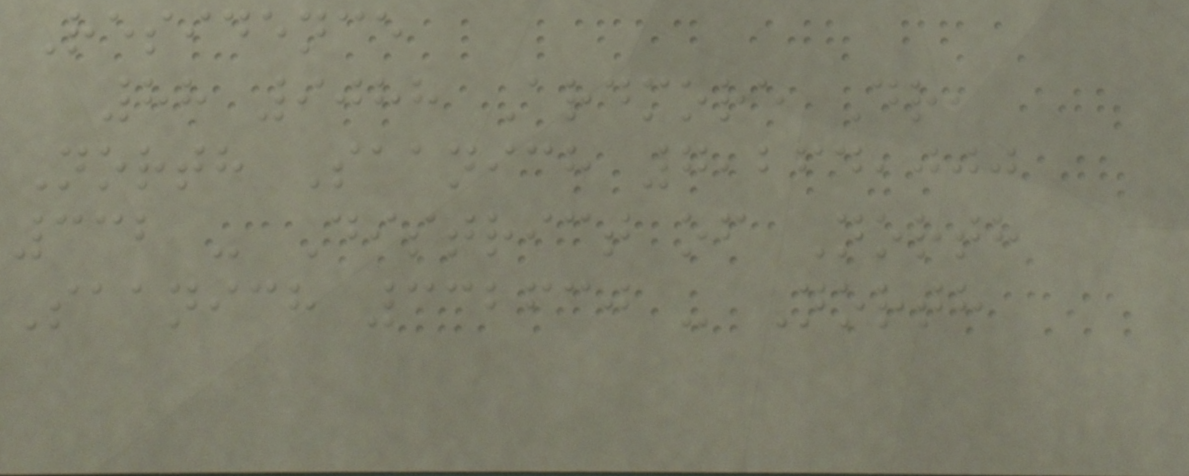Residence
88 9088 Ardmore Dr,
North Saanich 7,264,000
332 - District of North
Saanich 332630 - North
